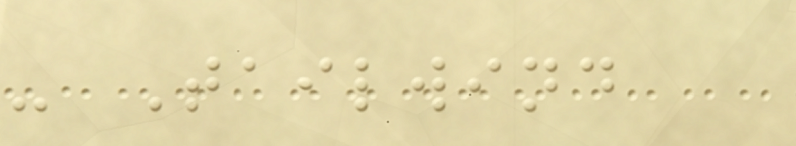- Tailwind
